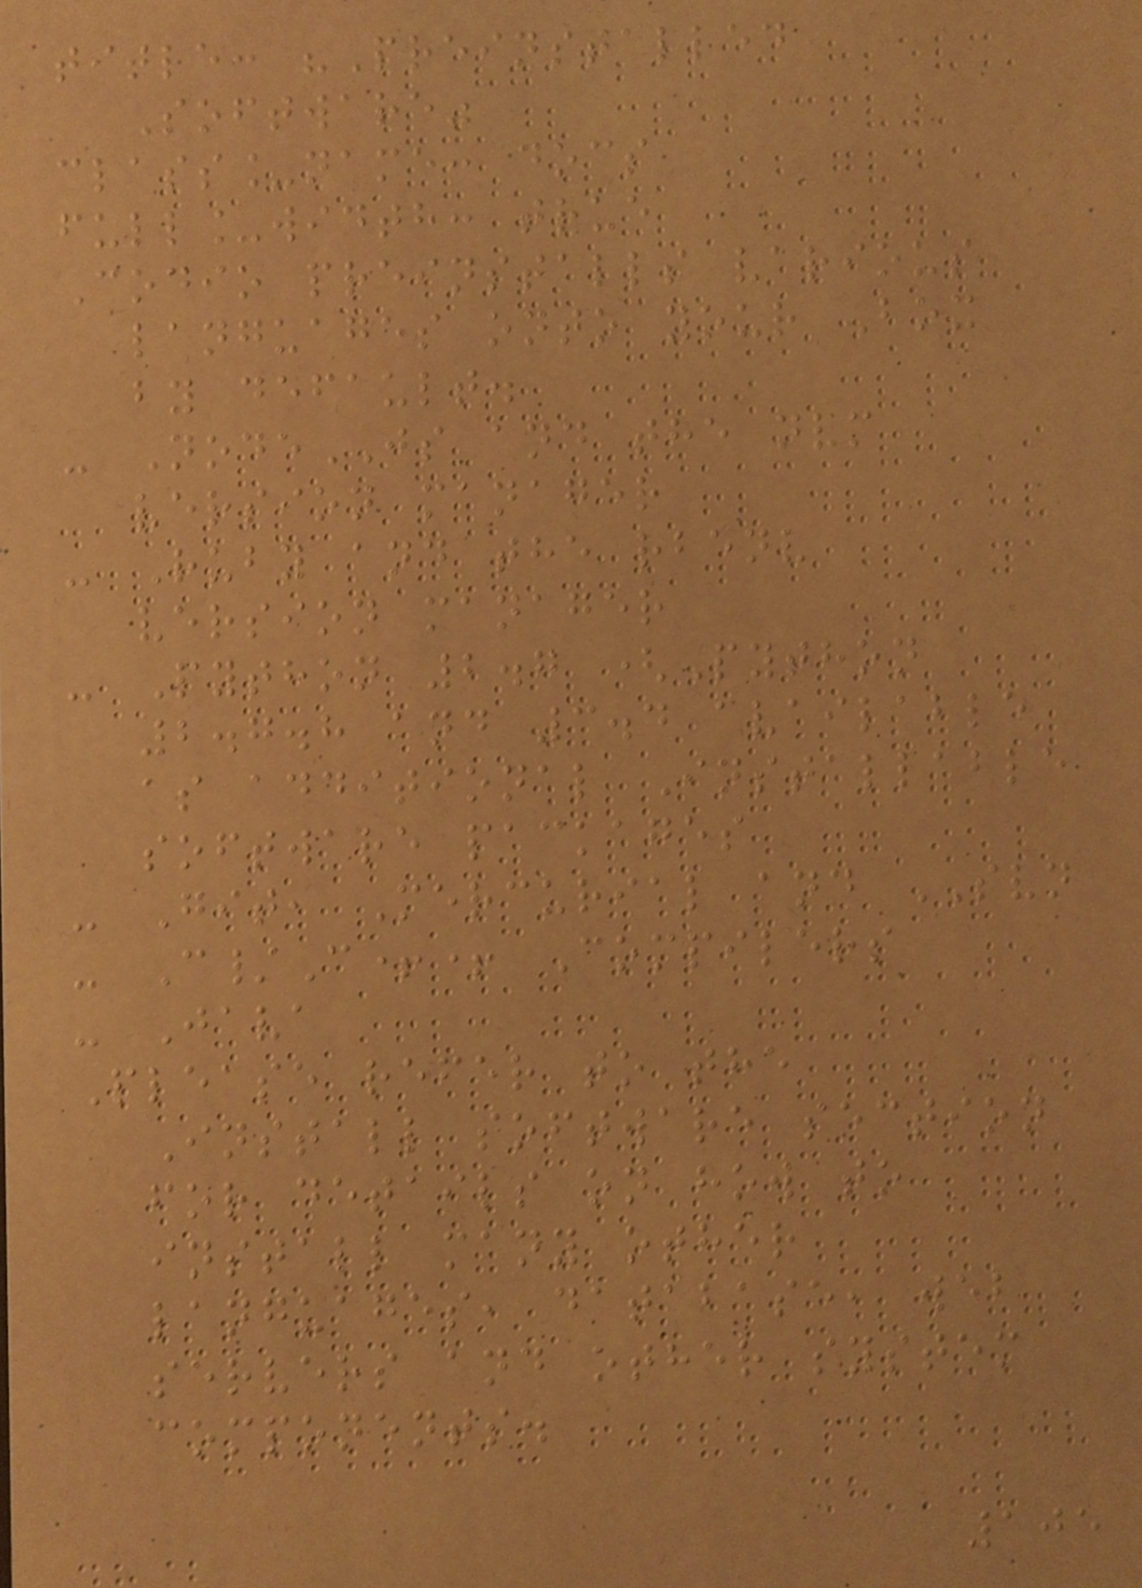title: "Preinstalled
Software"
class_name: docs
full_width: true
Codio preinstalls various
languages onto your Box
by default.
- NodeJS and the nvm
version manager
- Ruby and the rbenv
version manager
- Python 2.7 (Python
2.7.8 and 3.4 available
as additional Installable
software packages
- Git, Mercurial and SVN
- C/C++ Compilers
- Java
Please refer to the
Install software section
for details on how to
install many other
languages, database, web
servers and other system
components.
105
